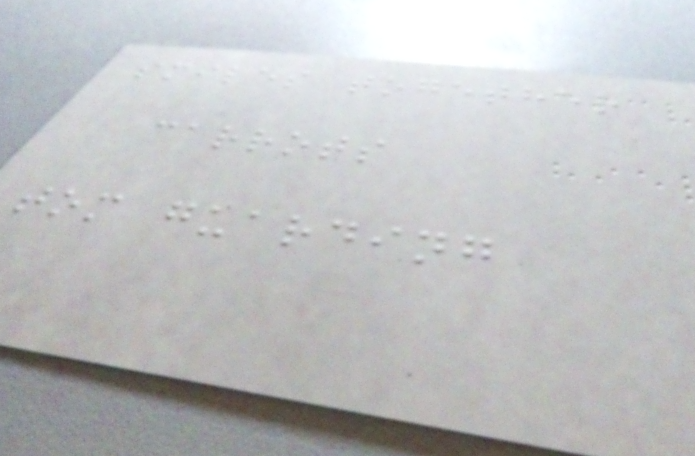smiles together
carrots
tom guarding
